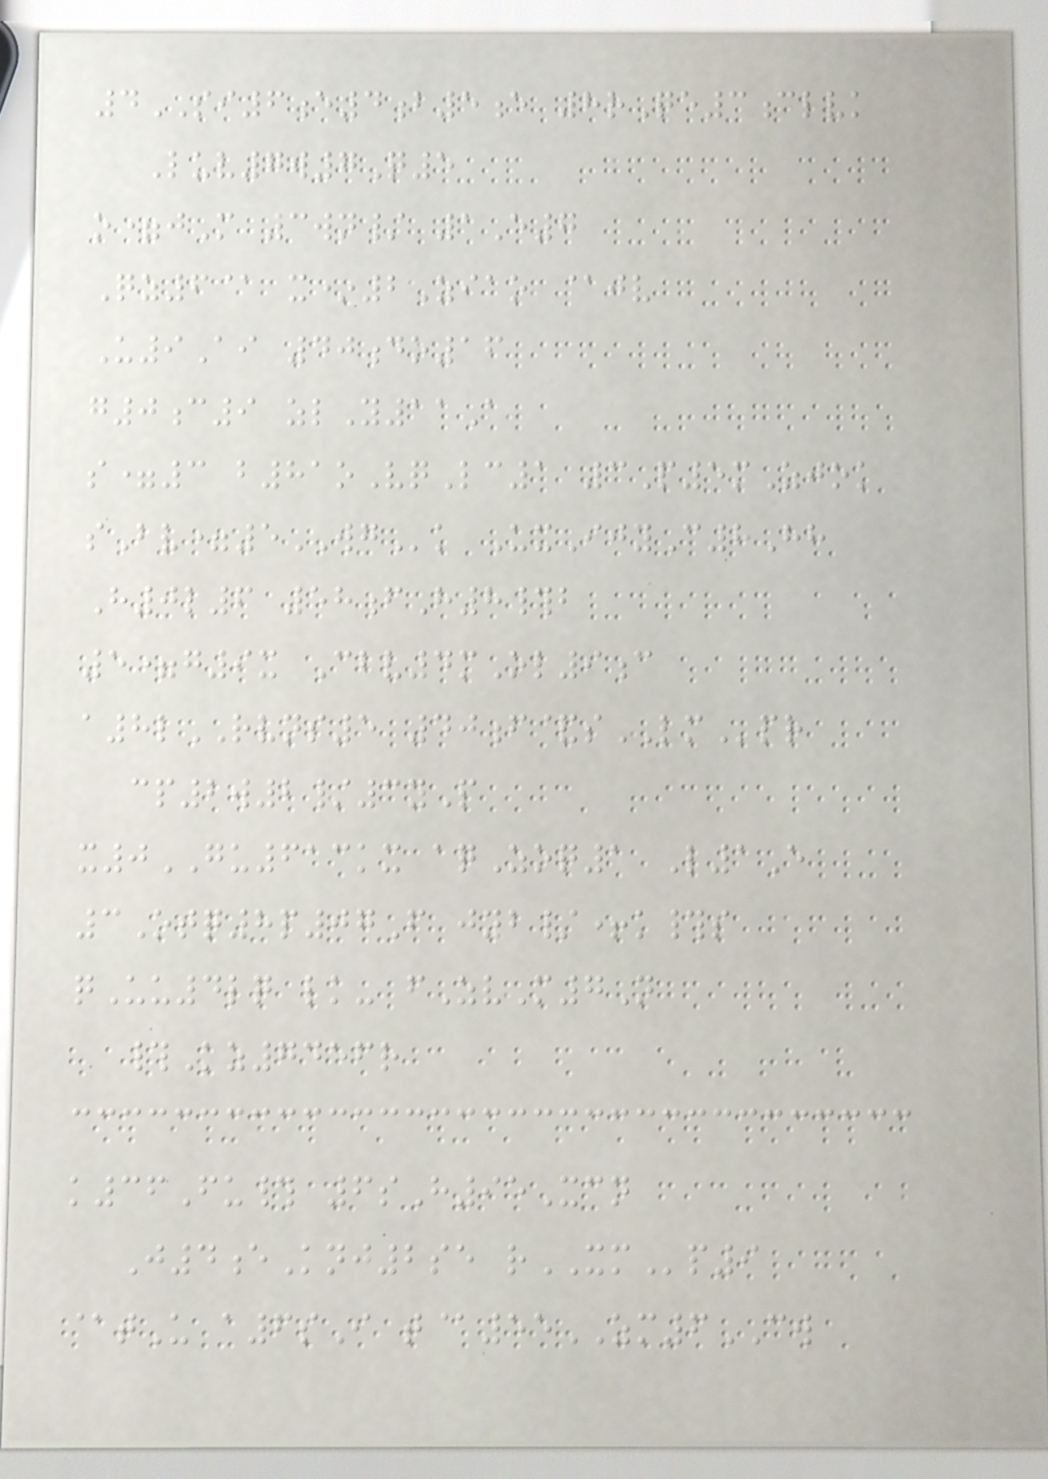4SI6e4b5e 8rQe3clvk
Luv7w7Q5
o=jM 3wn/ 1E7
Qz6@ x*2Ziao @jv
U9Ai 40do16
g0c9 zlY11A
s=3 b81oVqLc1 3P5mZjok
sBv=5WGk UxIjyC8Hh
H0l6 58fH8#b
5=g9x Cbv4mOl9c
a8lRVNS5 40f&sLMpr
cp2w2/3yP
x0GU613kx aqZoq1 L1E
3Otq8p07F jyb/+k#s
qUu4lq lk- fZvM7N
#Kz7456r
k36Fu# 6sH95Xcn
J4eKnj2se rXMp9
@tU a6sI t@55ZM6CW
